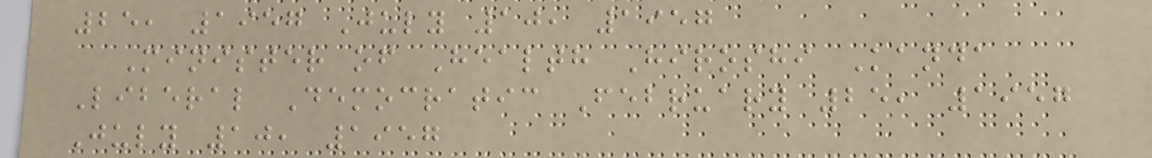25, 1957 July 10, 1957
Minister of Health Hiroshi Kanda
Liberal Democratic February 25, 1957
July 10, 1957
